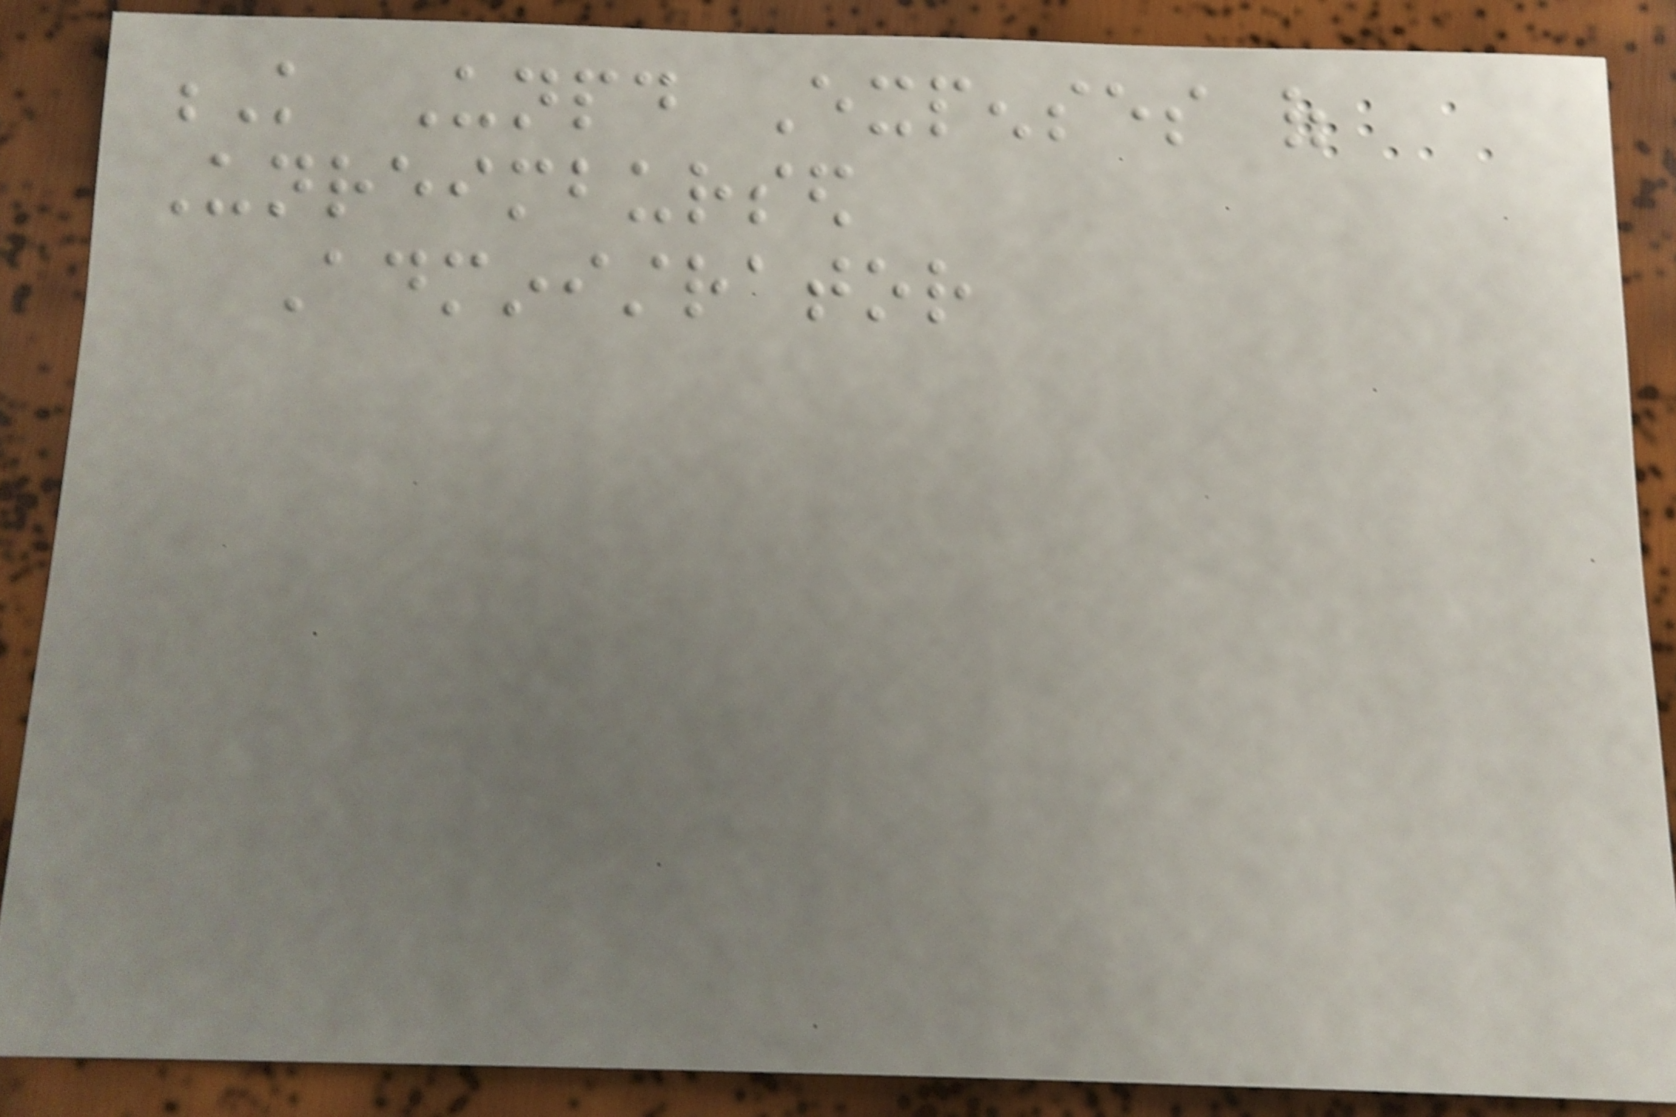K Unpaid Expenses of
Unreimbursed
Administrator
